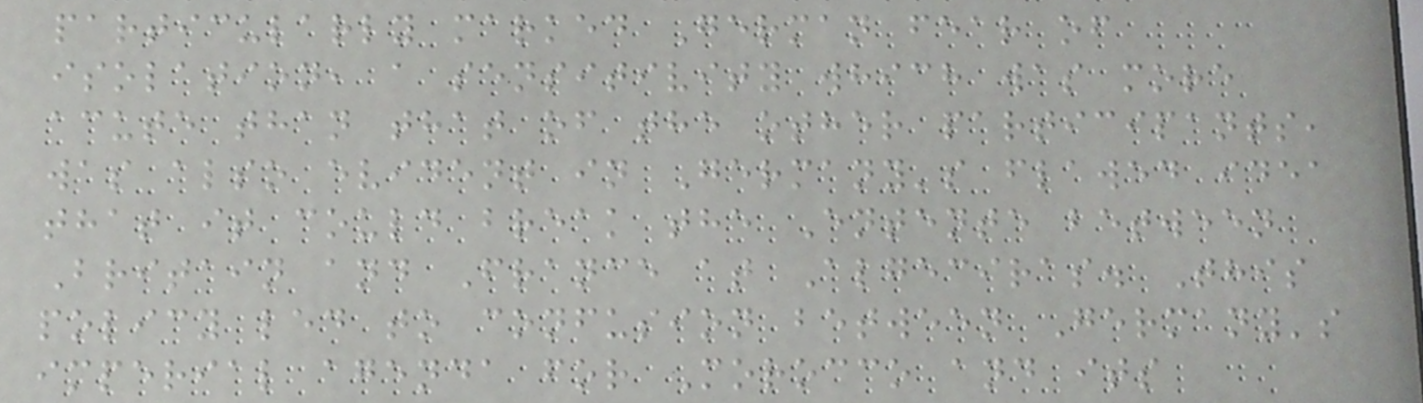particularly marked German fear of
isolation, a sensitivity which was more
acute than that of the other participants,
was also evident in Germany's flawed idea
that it could break the Entente between
Britain and France at Algeciras. This
policy led to confusion between Germany's
imperial agenda for Morocco and its
